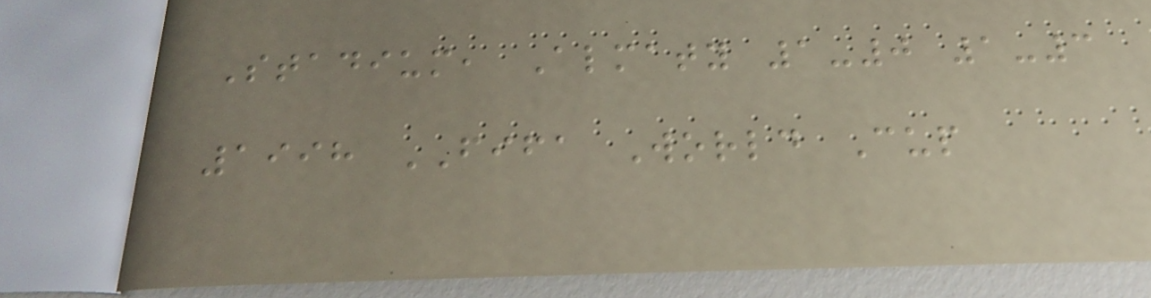Stadium, Almaty 1-0 1-3
1998 FIFA World Cup
